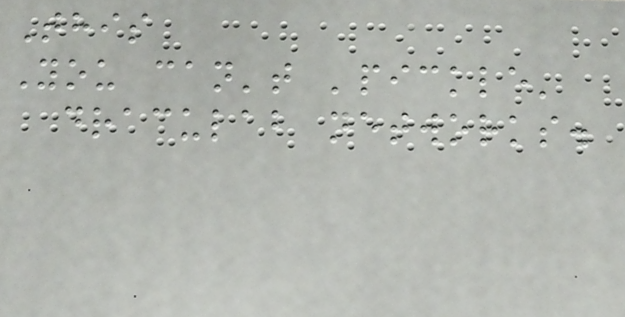This
You can't 'pickle'
draculab networks.
